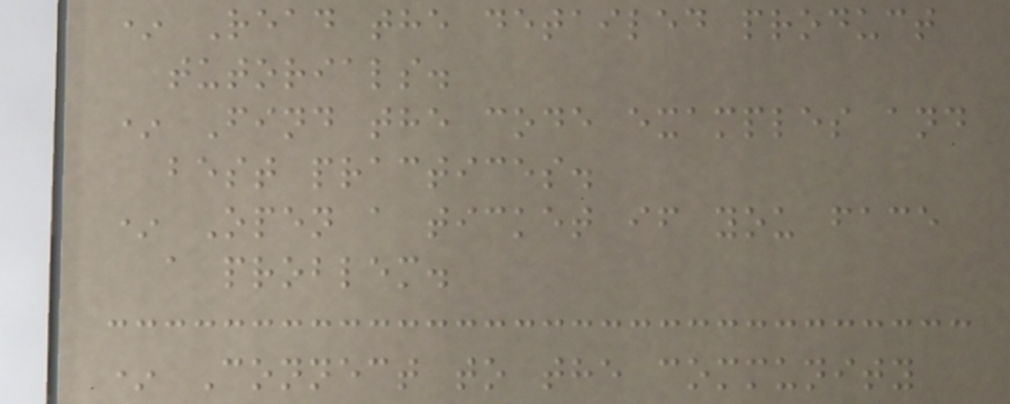* Read the detailed product
tutorials.
* Find the code examples and
best practices.
* Open a ticket if you face
a problem.
* Connect to the community
